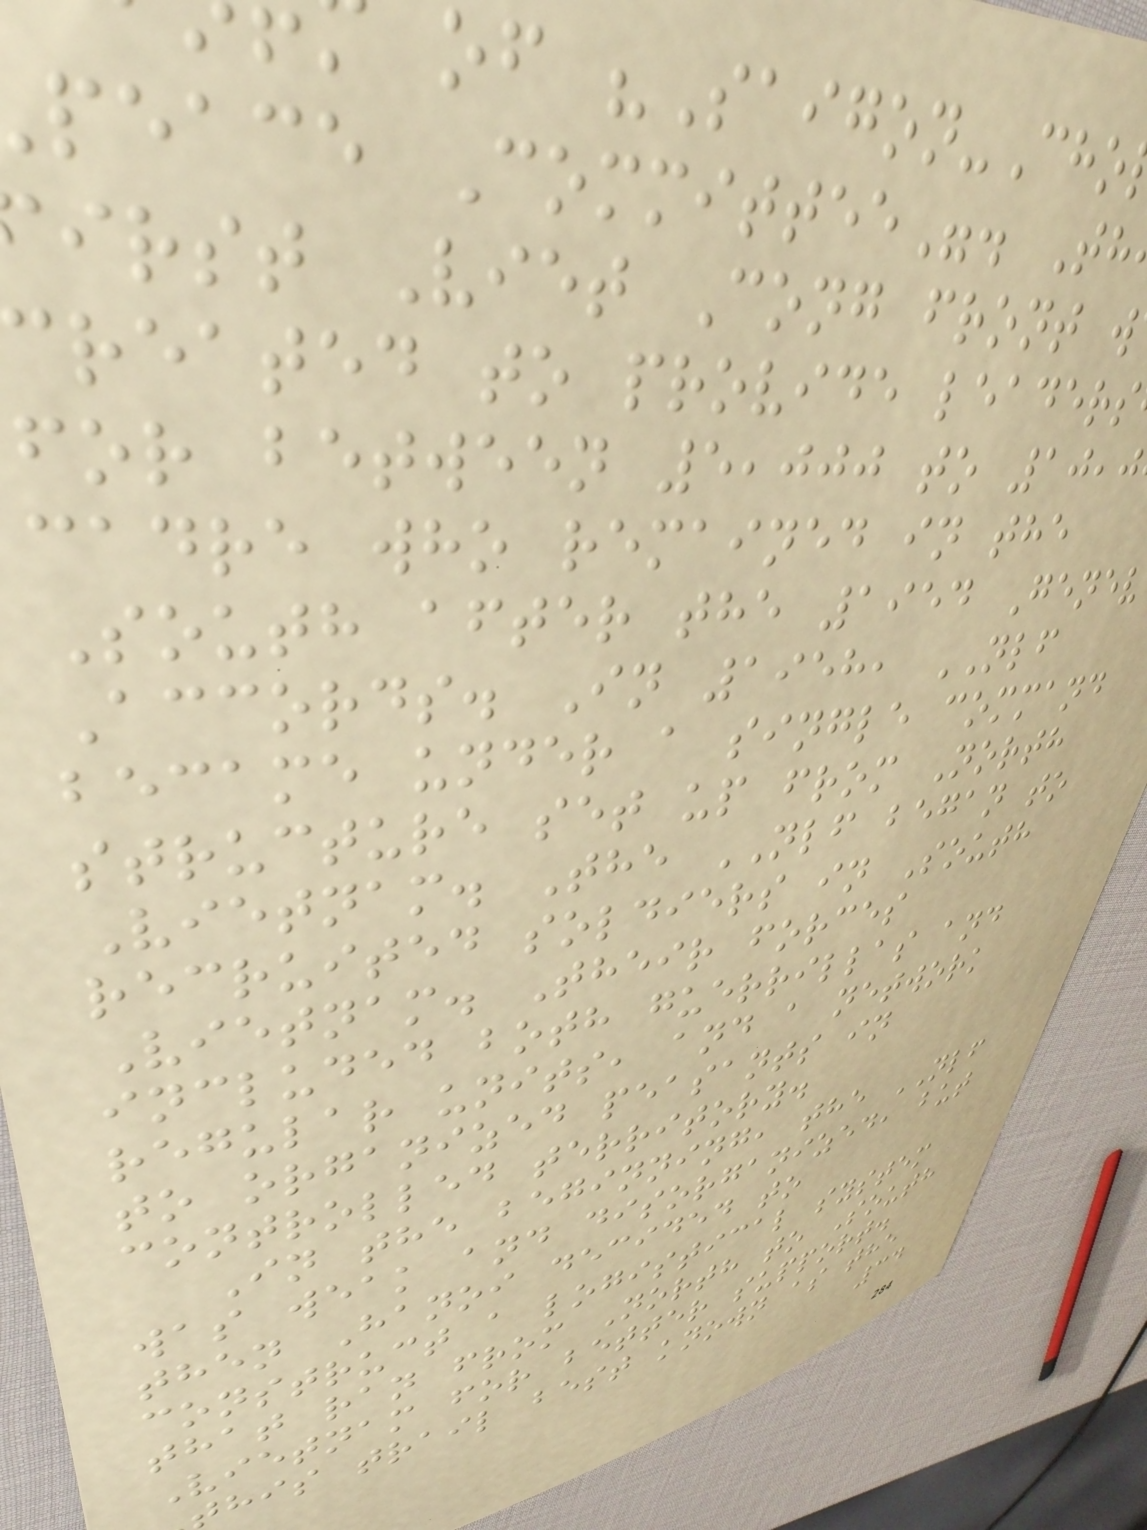of "Saigon-Cho
peace Committee". Th
irst Viet Cong front w
created to provide leaders
for between 5,000 to 10,0
cadre who remained in the
South after the 1954 Genev
Accords. In 1958, NLF
became under a single command
structure set up from North
Vietnam. The NLF began to
recruited soldiers in South
Vietnam. Their forces
included both guerrillas and
regular units, and a network
to organized peasants in
controlled territory.
In the beginning, the NLF
was weak and disorganized, but
then Hanoi decided to
construct a logistical system
that ran from North to South
Vietnam for better support.
his trail best known as the
34
